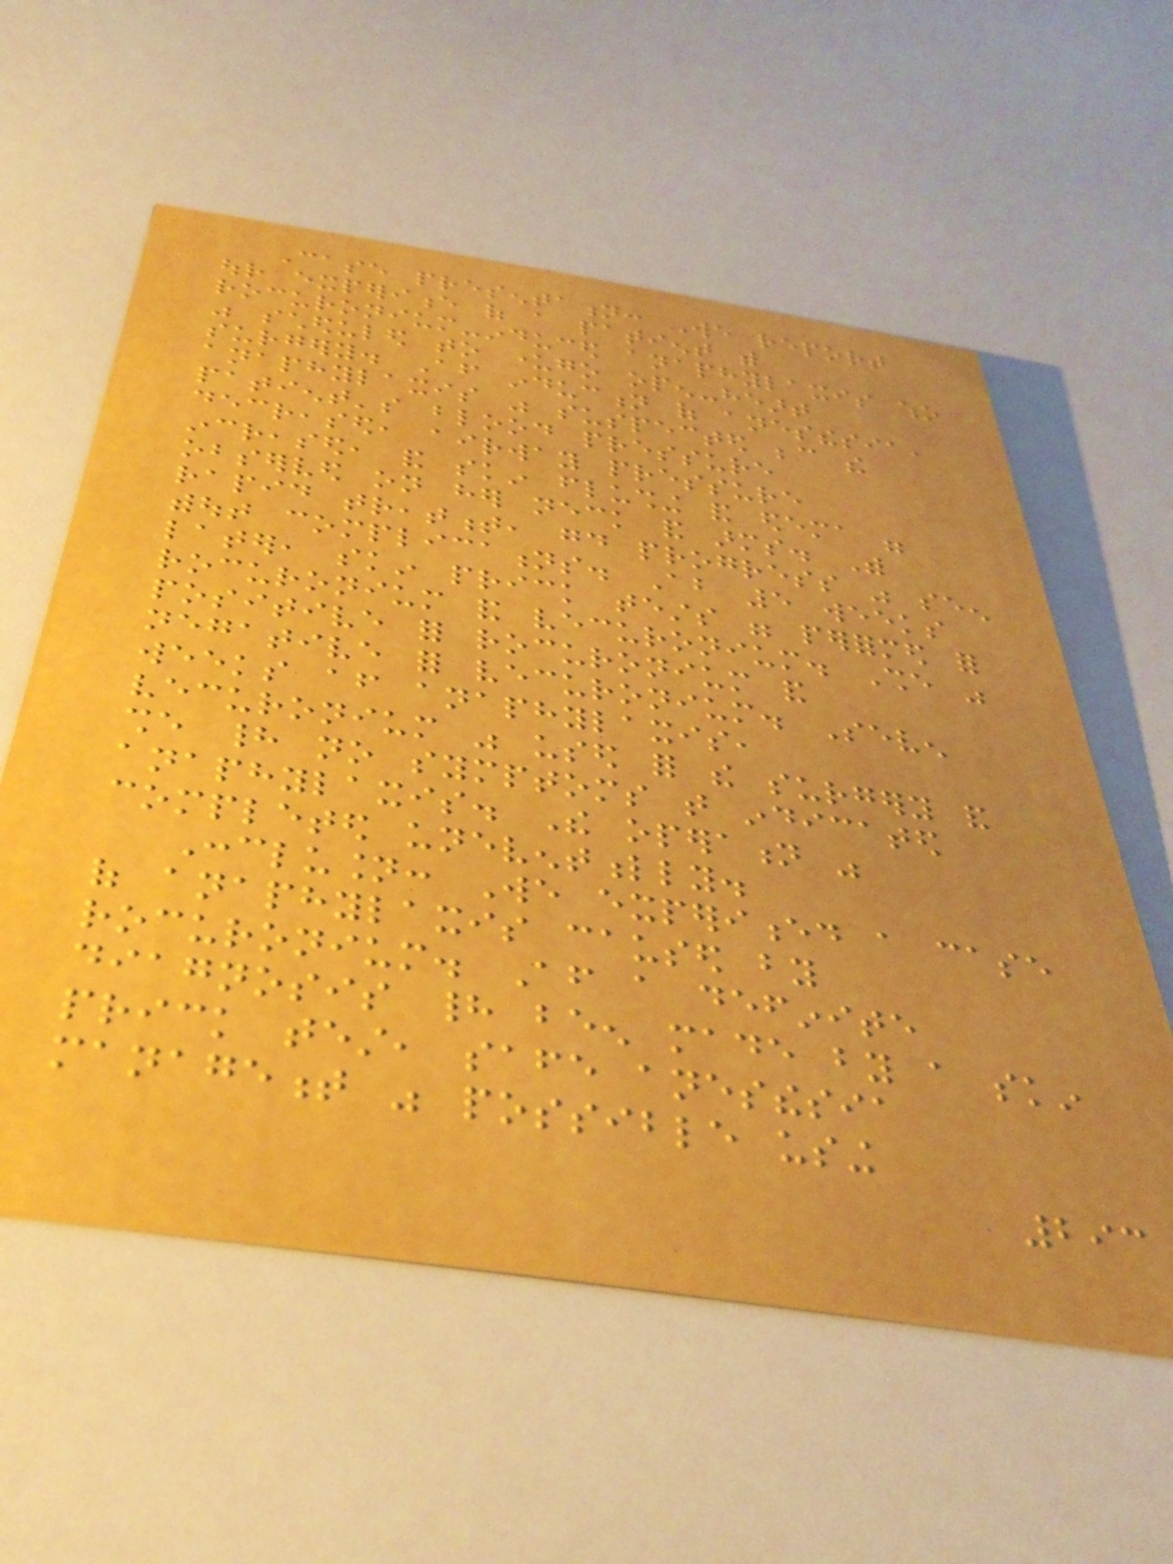Case presentation: We report
our experience of a patient with
rocuronium-induced anaphylaxis who
was scheduled to undergo open-heart
surgery. After induction of anesthesia,
anaphylaxis was suspected because the
patient's blood pressure
decreased, airway pressure
increased, and skin flushing and edema were
observed on her neck and arms. With
rapid treatment, good progress was seen
without complications. About 5 weeks
later, skin prick tests were performed for
rocuronium and vecuronium. She was
positive for rocuronium and
negative for vecuronium. Seven
weeks after anaphylaxis,
vecuronium was used for the surgery and
she had no symptoms that indicated
anaphylaxis. The operation was
completed uneventfully.
Conclusion: We experienced a case
of anaphylaxis caused by
rocuronium. After a definite
diagnosis had been made by a skin
prick test, safe anesthesia
management was possible using
293
